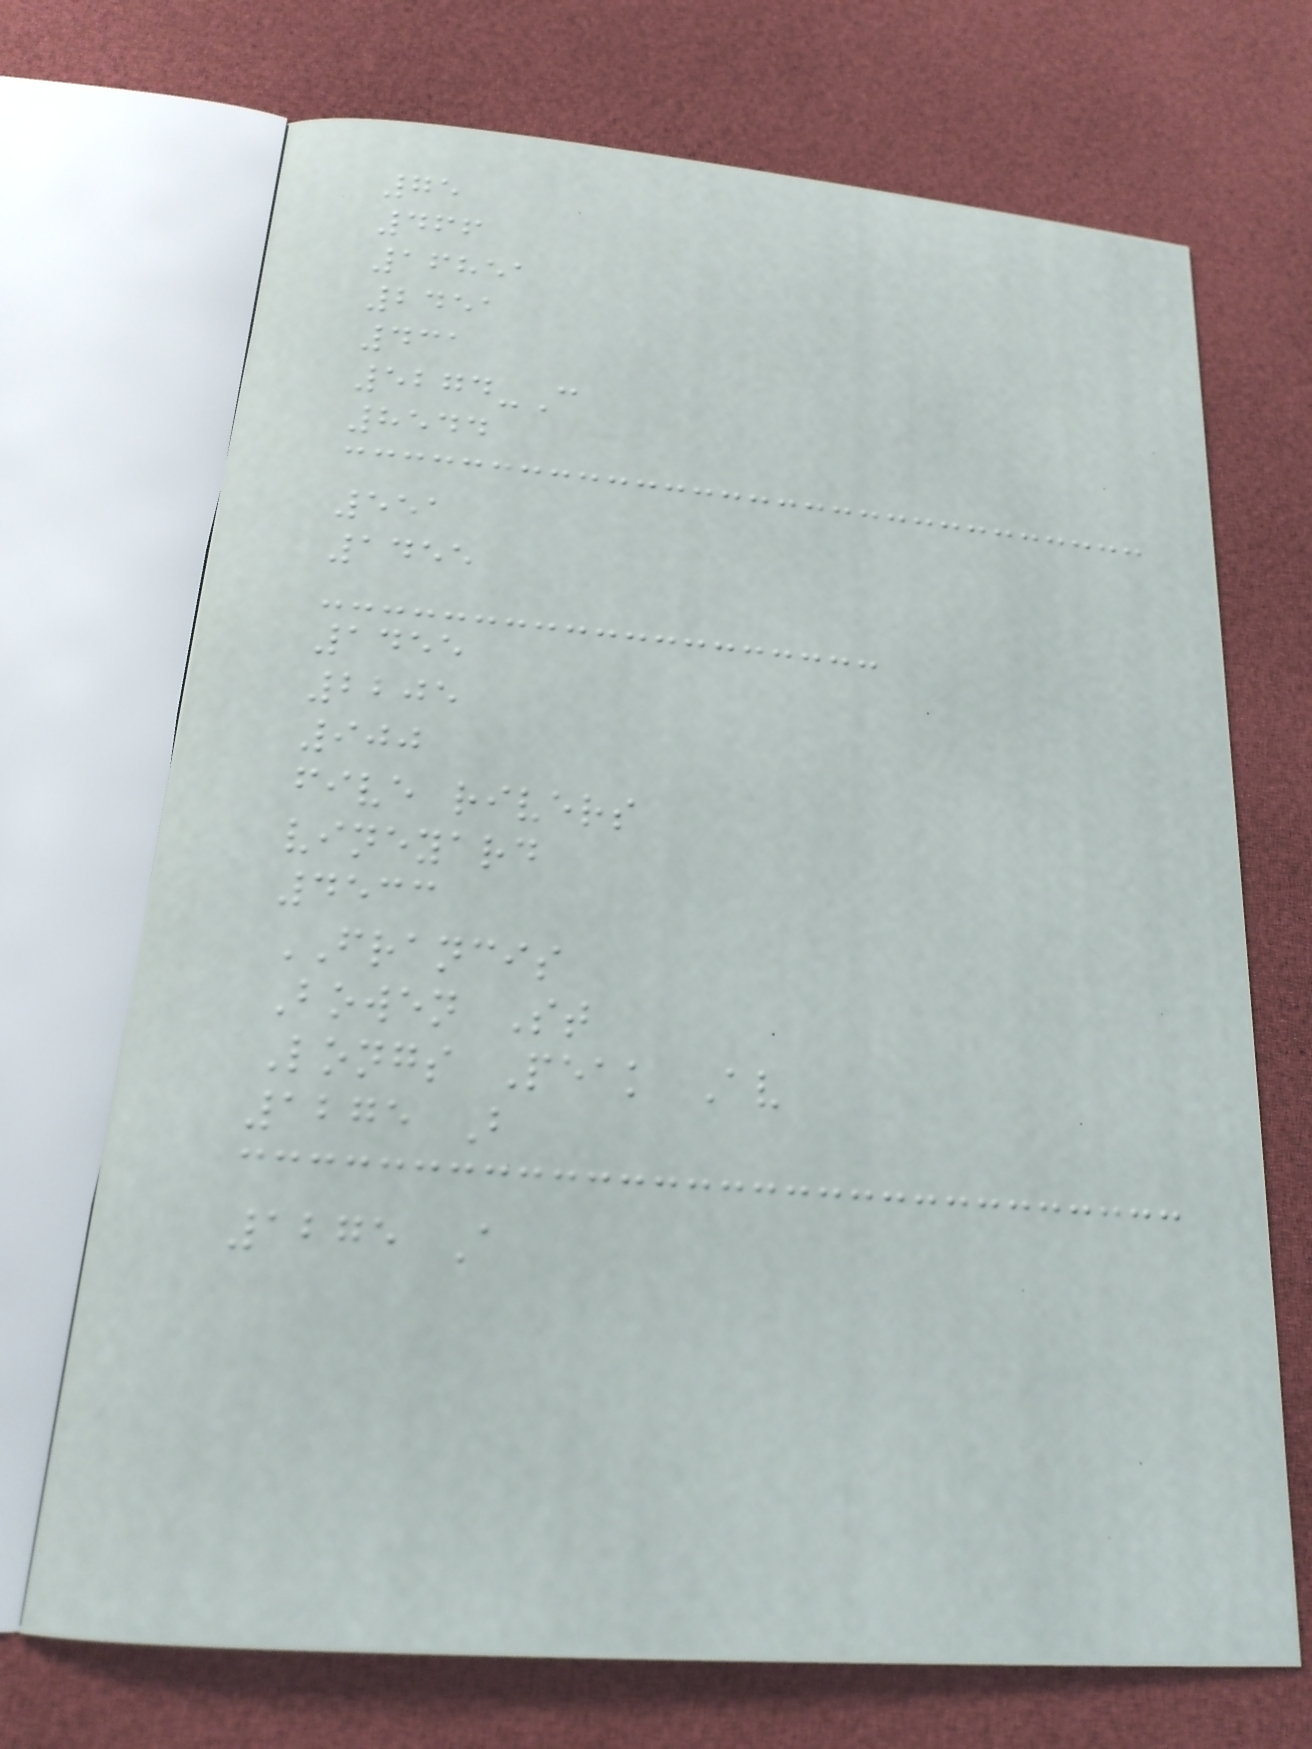75
466
16851
2451
431
5274-C
8544
551
1455
1455
2205
900
five rivers
vineyard
4533
FRANCIS
Bowen St
Longs Peak Av
1275 B
1275 A
